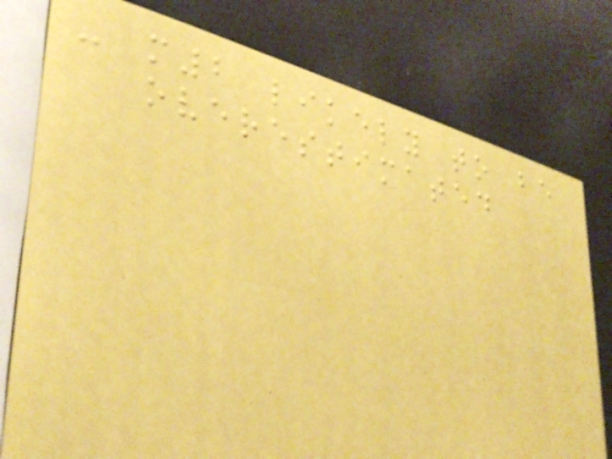- m2 likely to be
overestimated
